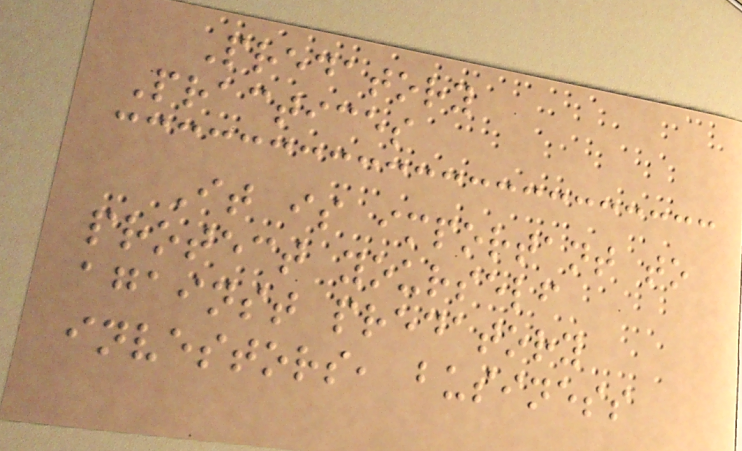Predatory
Practices
It is important to
protect yourself
against predatory
investors, business
